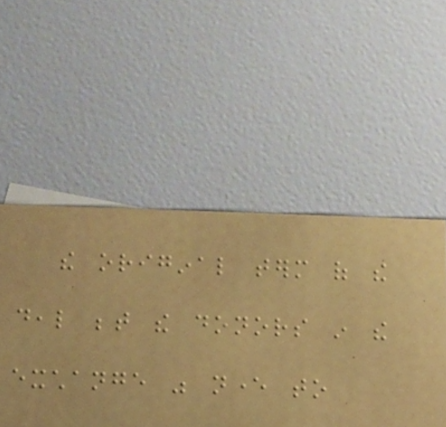the original term of the
deal between the donors in the
exchange was never to
